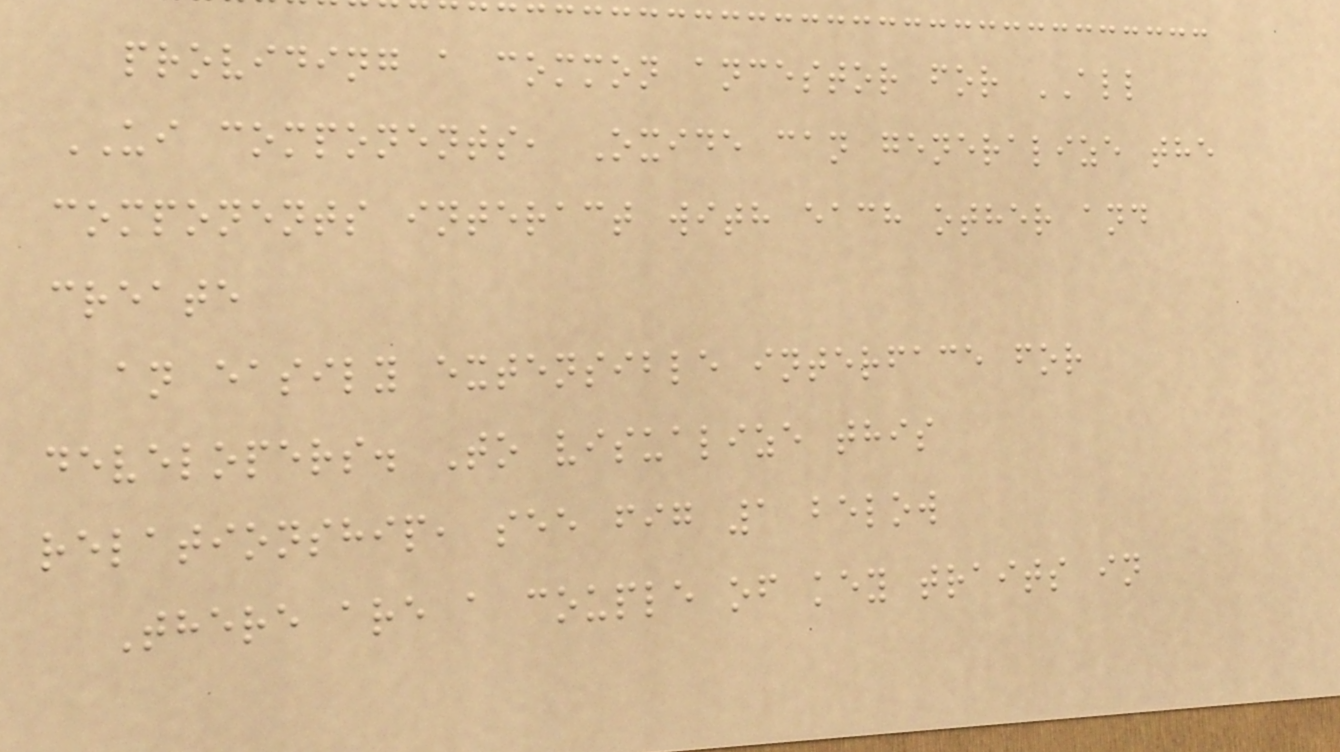providing a common ancestor for ALL
UI components, Oxide can generalize the
components interact with each other and
create
an easily extensible interface for
developers. To visualize this
relationship, see fig 1 below
There are a couple of key traits in
